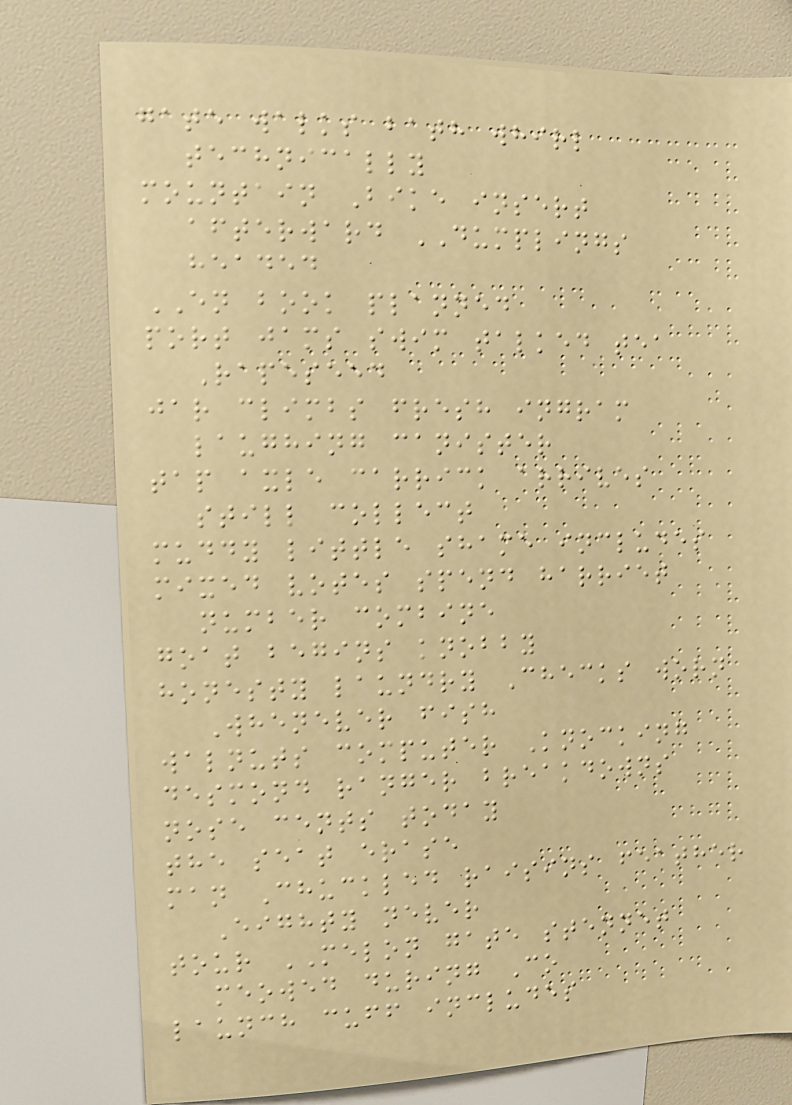gate walks bath whirl
technically
mountain Bike insert
afterward DUMPLINGS
headed
EN book planned
port jams swim talked tea
Rapeseed
jar climbs fresh ingram
laughing canister
tap axle carrick arrives
still collect
muddy little shame includes
mixed votes spend harriet
number combine
goat begins knobby
honesty laundry Checks worn
Whenever fish
walnuts computer Knocking
desmond ranger breakdowns
nose cents today
the seat erase
man Chuckled raisins feather
Eighty never
tour MELON gate stennet
meowed during Co
launch cuff includes
